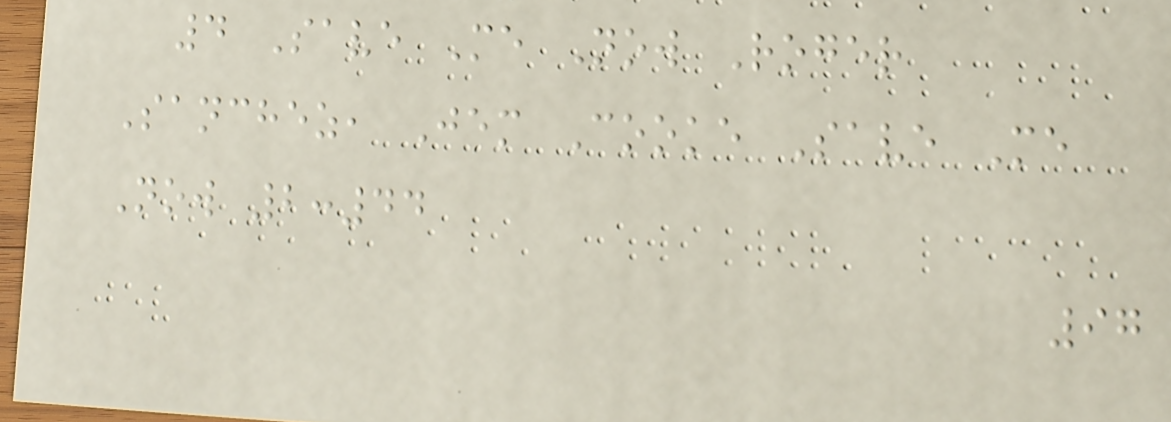4 Save Me Now Roger
Sanchez, Jem Cooke Save Me
Now 2:44
97
